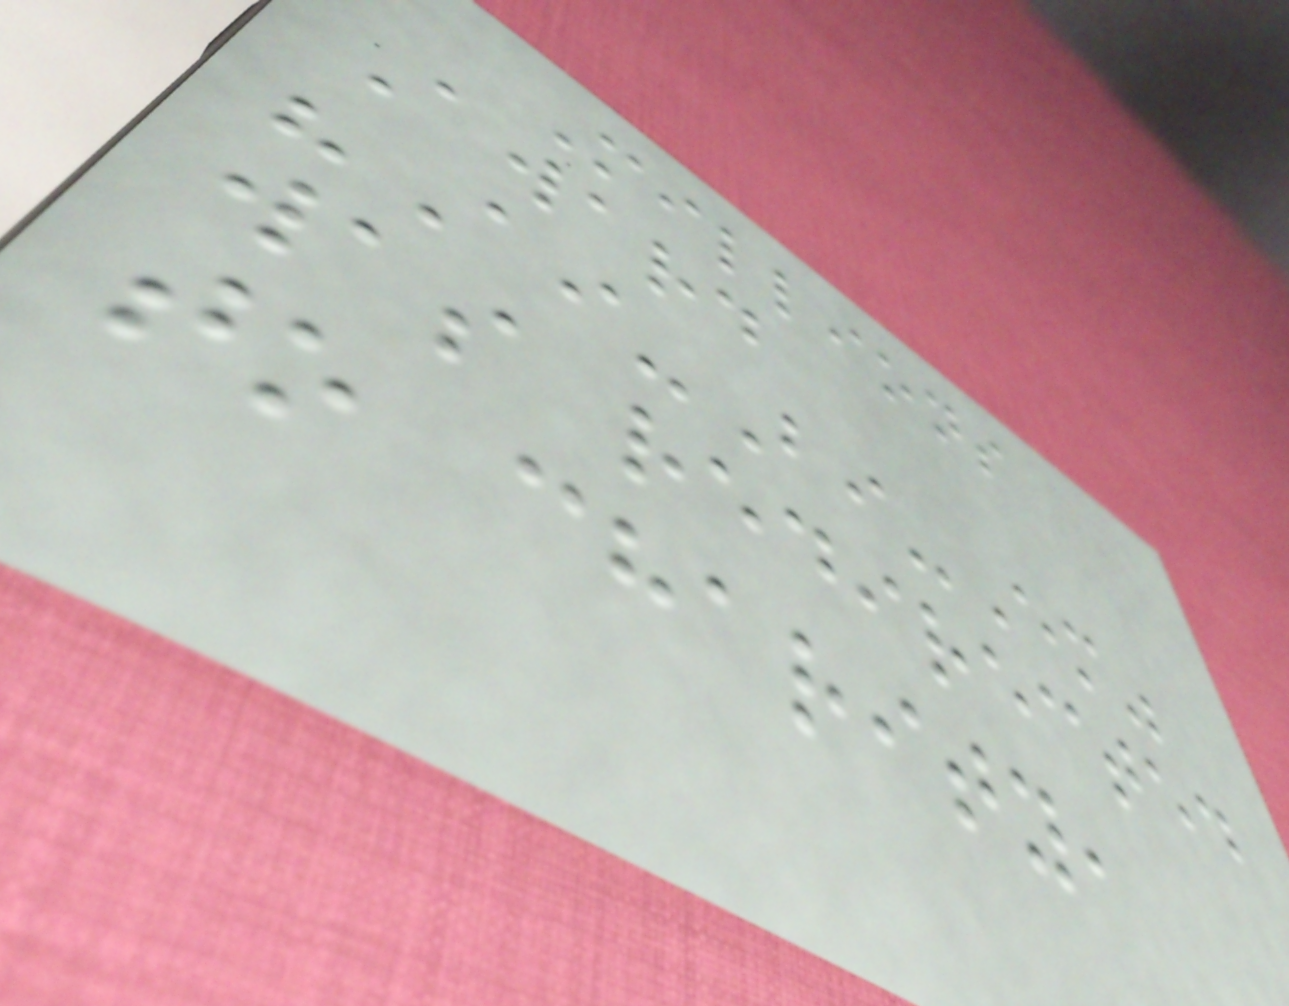Millions
Award
"Ai-Bi-Em"
was redirected
to charity,
